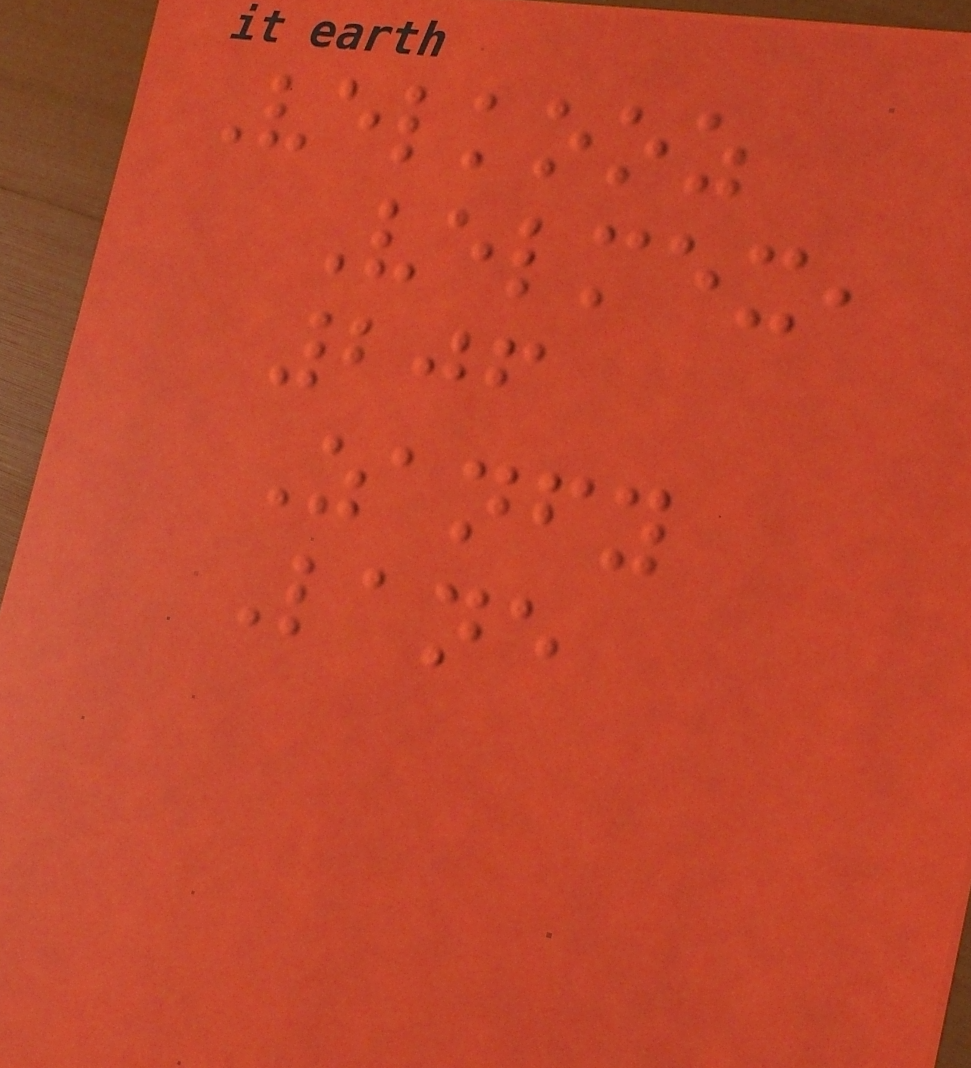Velkooz
Velmex,
206
Zanfy
Lane
